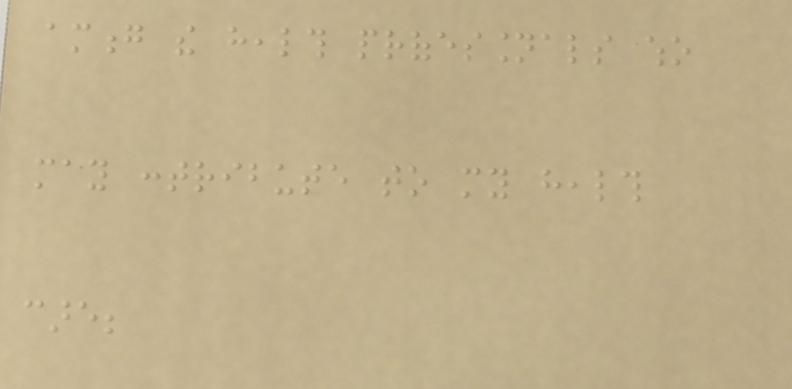among the health professionals who
may contribute to my health
care;
